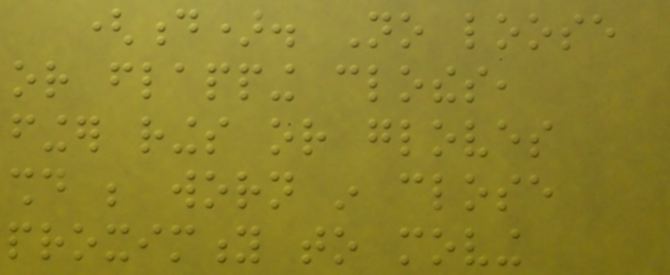(d). No loose
or flapping clothes,
finger rings or gloves
should be worn in close
proximity to moving
